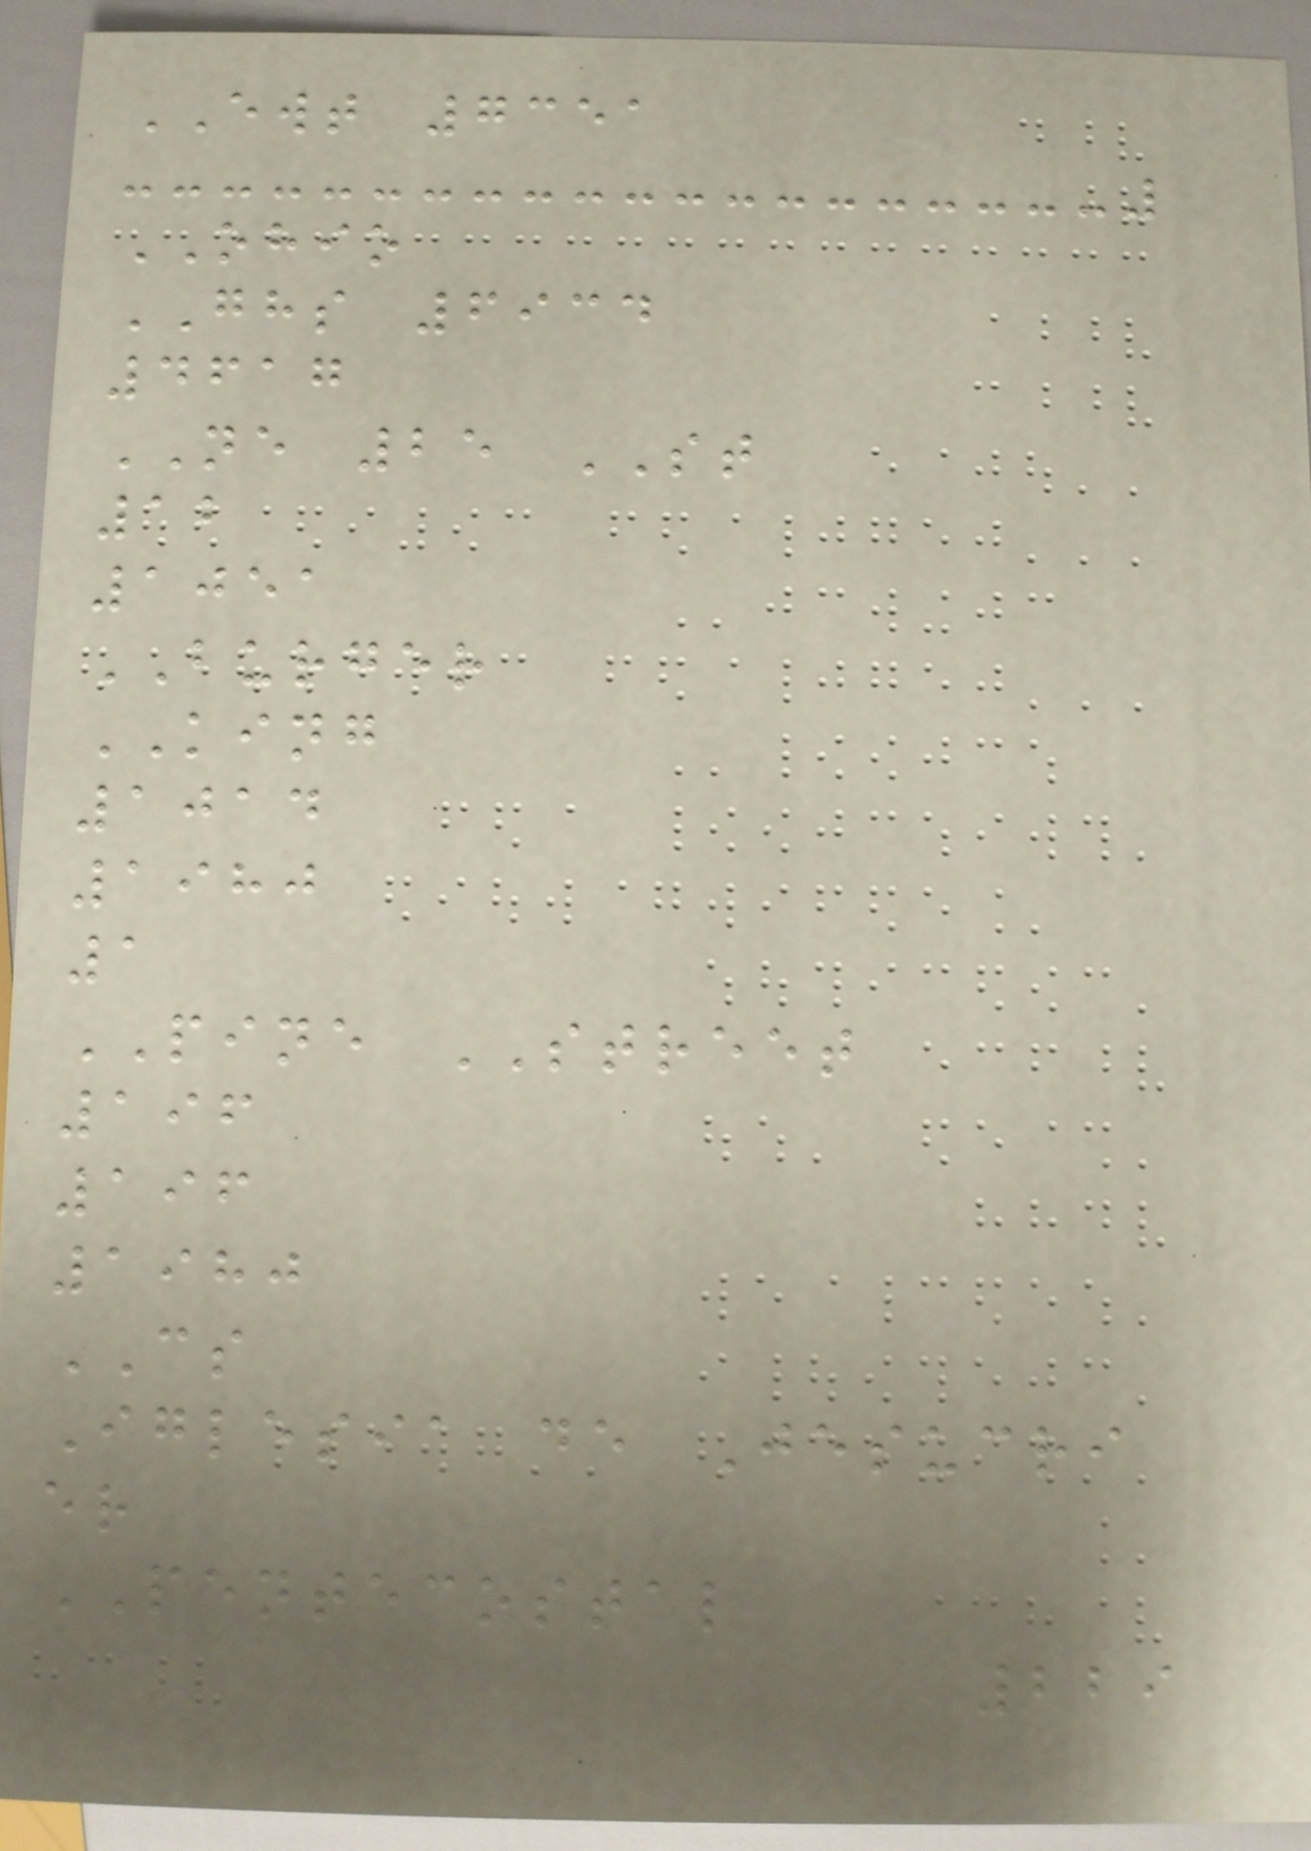EWT 7351
OHIO
GHS 6934
4617
NE 25 ST
12
1051
BURGER
KING
1014
1980
1
PINE STREET
196
196
1980
CS
Iglesia de Jesucri
er
PENTECOSTAL
229
